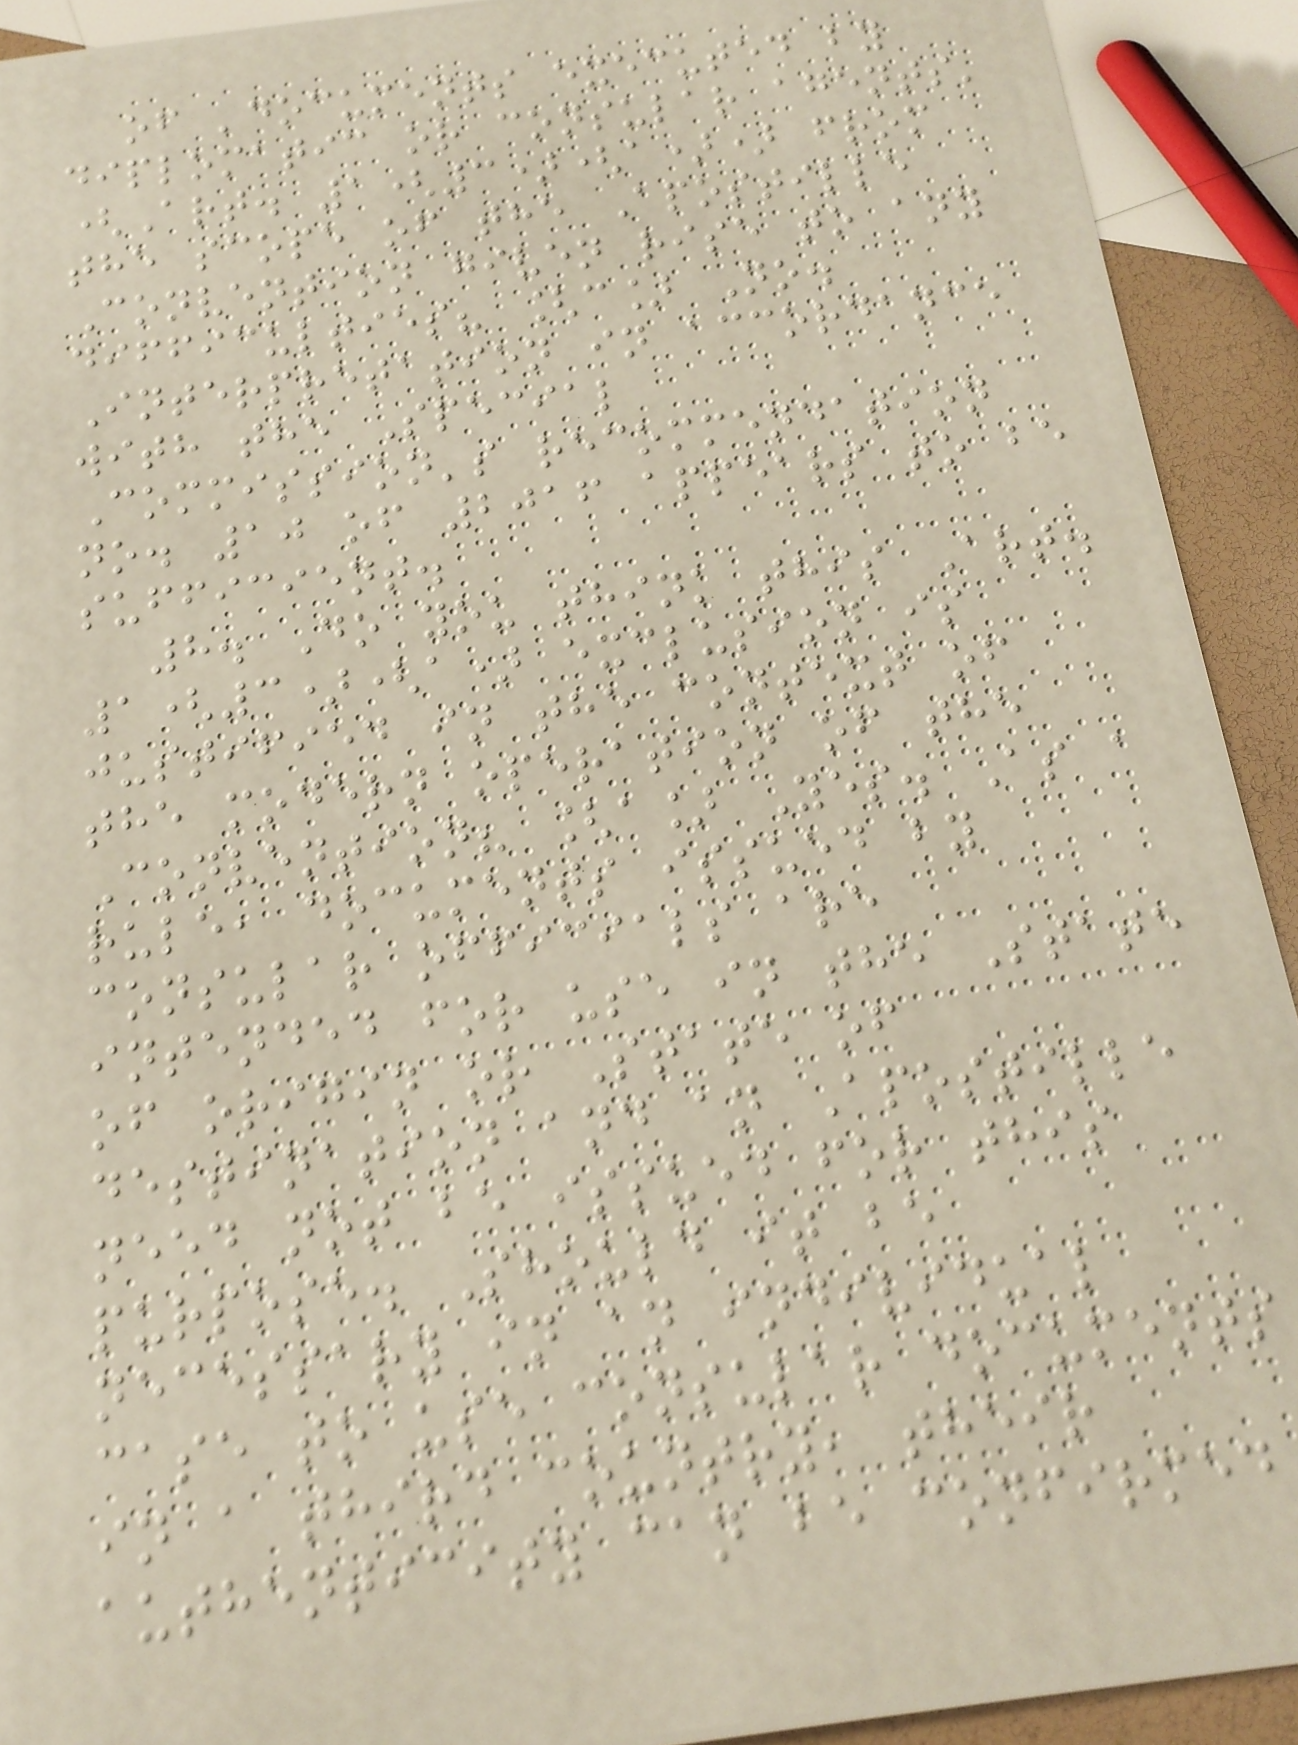of 'documents executed by
diplomatic or consular agents'
(Art. 1(3)(a)) from
the scope of the Apostille
Convention given rise to any
difficulties? [c] No.
Interpretation in accordance
with the Special
Commission's recommendation
no. 10 of 2016 appears to be
sufficient.
8. Do you think this Art.
1(3)(a) exclusion is
justified in the context of
the modern operation of the
Convention? [a] Yes. As a
rule, documents issued by
consular officials are
intended for use in the State
of origin or State of
destination and an Apostille
need not be issued for this
purpose. Should it be
necessary in an individual
case to use consular documents
in a third country, their
authenticity can be confirmed
